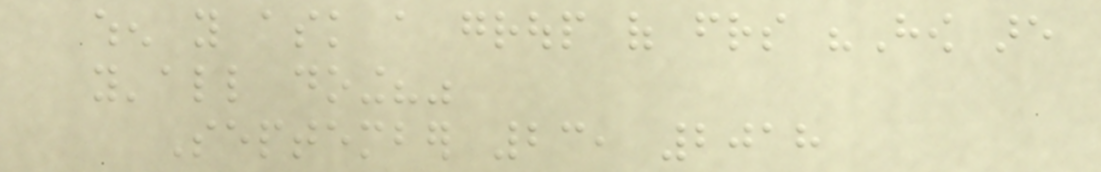when you ask a group of friends "How are
y'all doing?"
September 23, 2018
